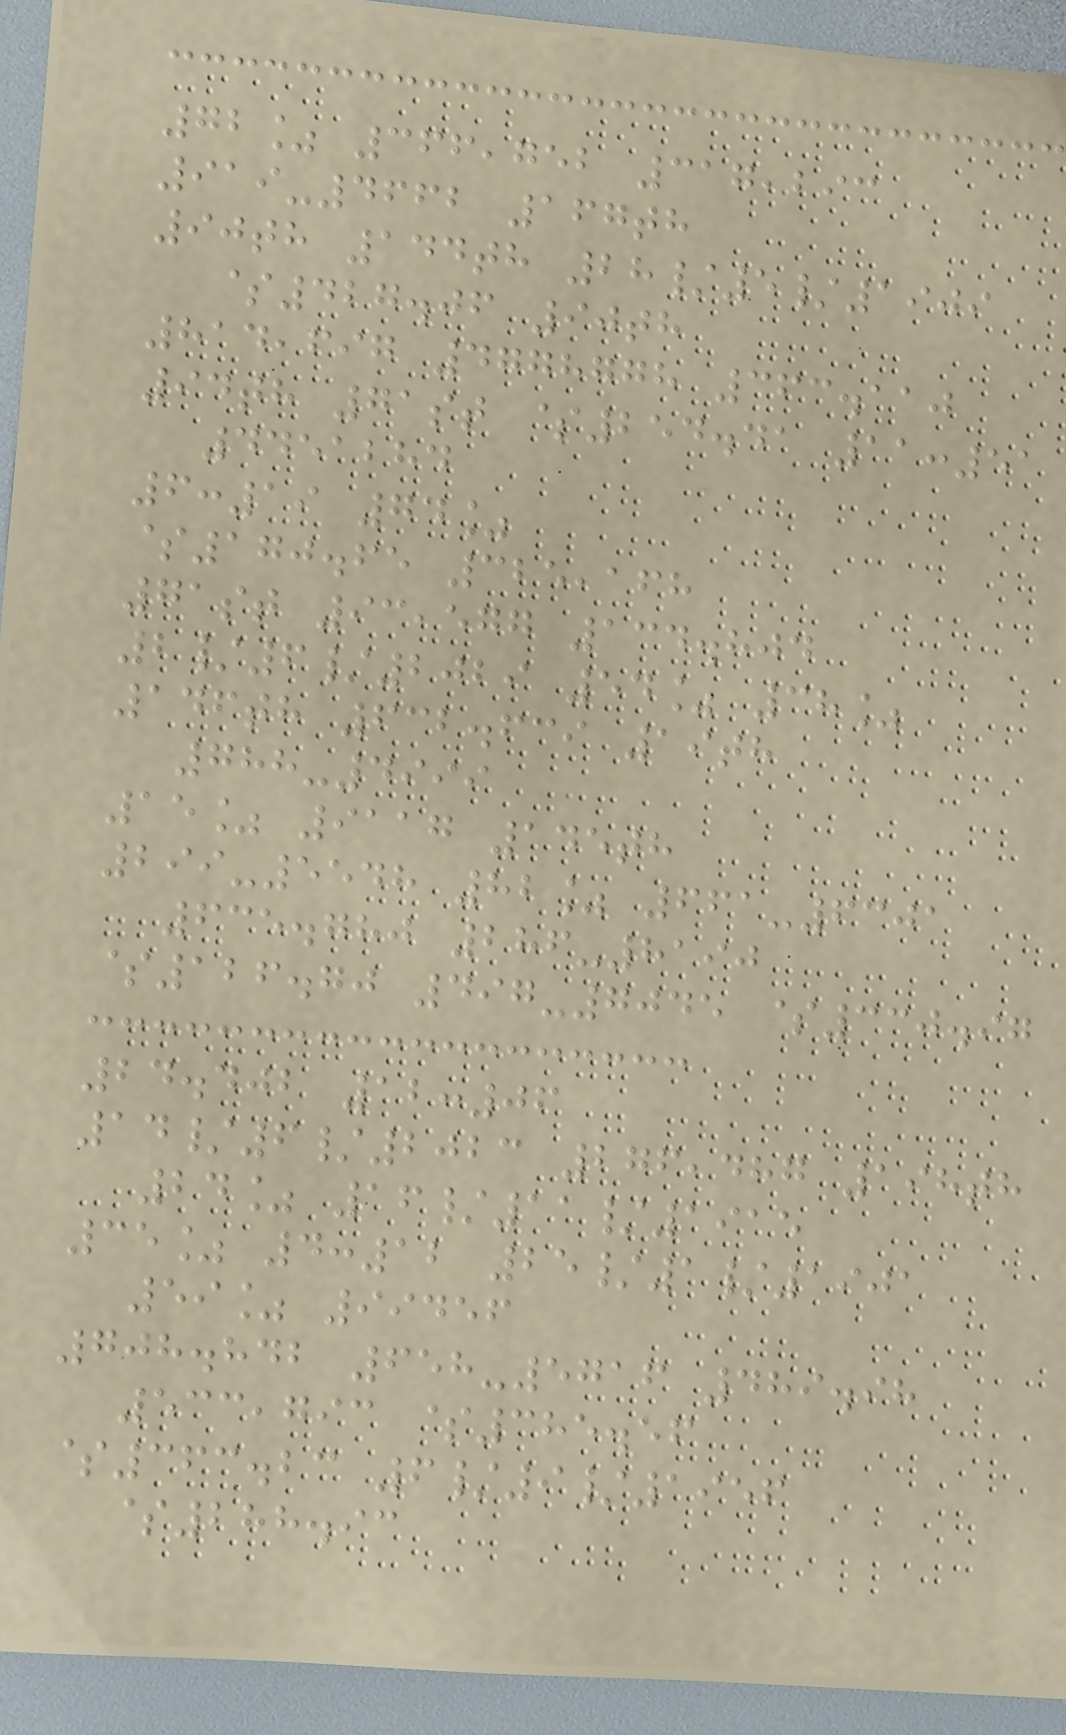72% 366,752 317,293
919-4662 167th
90th 144th 28/5/1909
$427.06 90th
814,697 4778778 363.110
94th 71st $254.41 11:51
4451284
6:19 74%
$170.65 325,168
71st 93,577 134.804
2/6/2029 54% 38%
146th 632.639 19th
788-4999
15% 9117 145th
299-5548 82% 661-6301
635.780 286-8190
$126.70 497-7045 $330.97
24.402 12:06
14/6/2023 276,487 198th
24% 16/11/1915
35% 4:12 25/1/1901
59% 99456
708.842 658-5716 489.98
533,793 $385.56
$363.23 6/9/1956
$288.93
